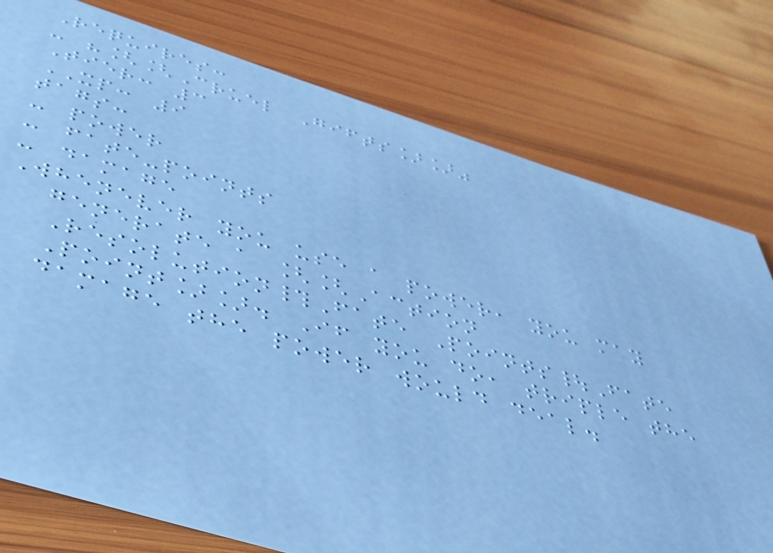Requires:
- "[[Cruel Gifts]]"
Tier: 3
XP: 9
tags:
- power
- fate-points
- damage
Whenever you use a power, you may
generate a [[Action
Resolution#Fate Points|Fate
Point]]. If you do, triple the
damage the power would deal.
